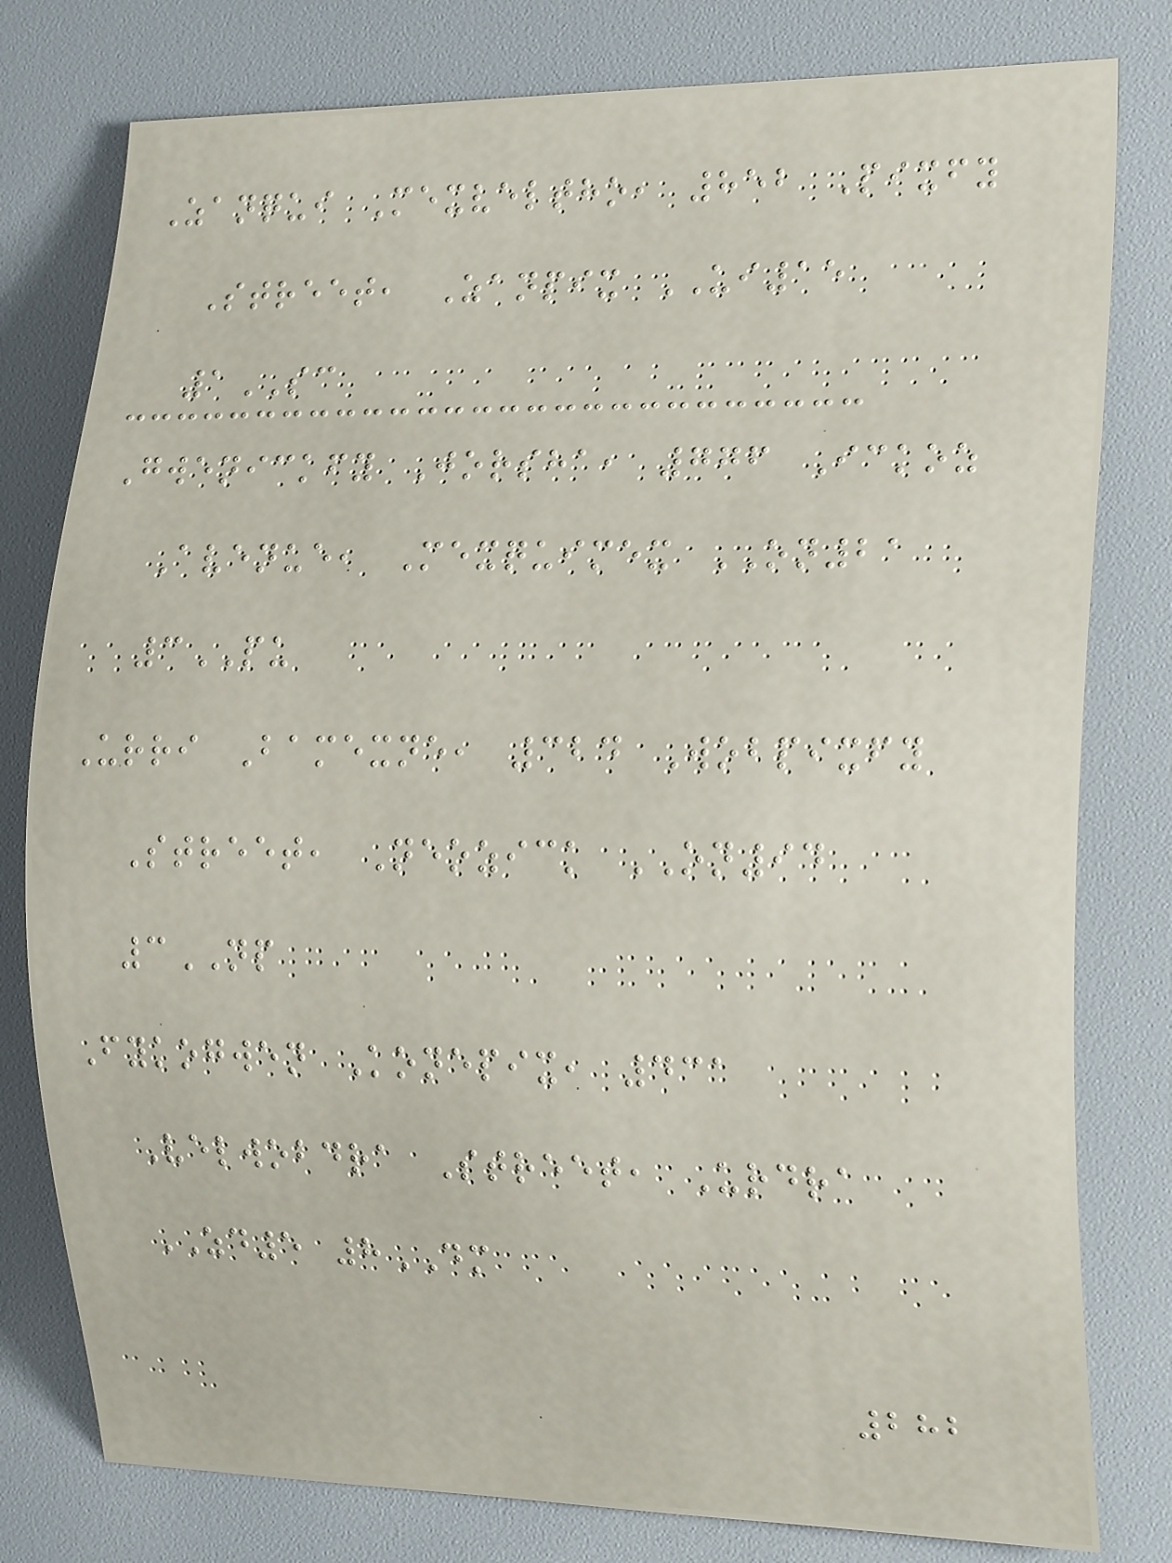Zanqui Mexveltho, 852 Pixfy
Street, Zanpix UI15
1SC
Gwenickfy Jorsha, 776 Ickoz
Avenue, Mexquimex ON21
3PU
Urri Bamexne, 324 Wobpixfy
Street, Neozick ON94
3NP
Fykogwen Konepix, 431
Velwobdra Street, Urdra
ZD5 8DM
282
